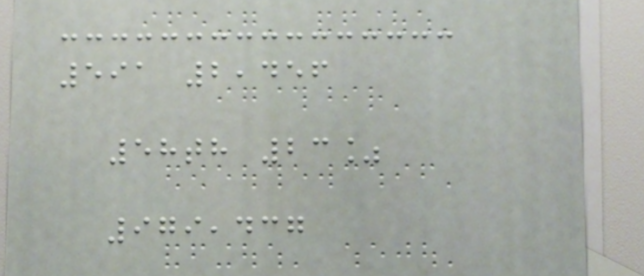591 2,456
58th 23%
979,437
